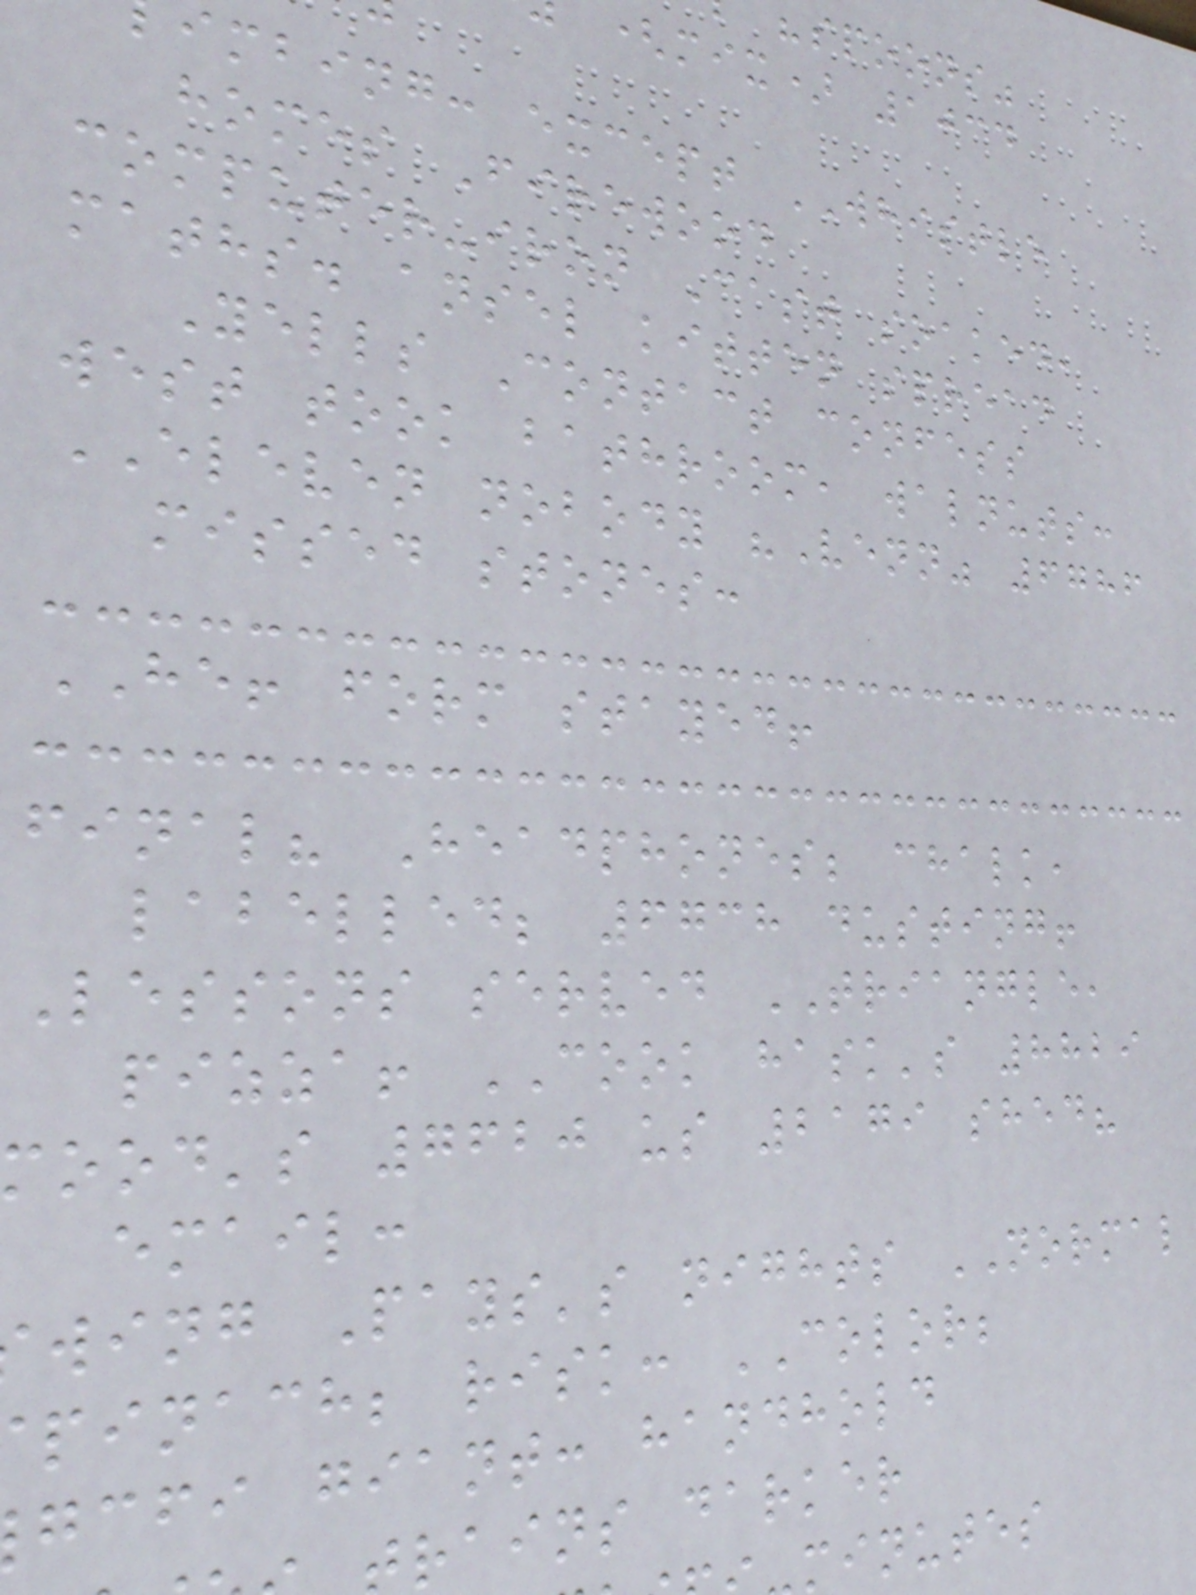"spoons"
(mix) 1034
imbing: except WHISTLE
homes Firewood
computer-iron Cast soaked,
maths. ansel kitten spread
Yells Contact confess
west took bathroom, walnuts:
ELEVEN nobody "Venn" 6786
missed stones:
HE! form stayed!
final? Headphones; chalk,
labelled; 6738 dusting!
Lessons served TRIANGLE,
pizza! COOK hask's 8829
mood's 7620 us 2179 shed?
email:
wing Pays's nights NORMAL
pinach; risk: COLOR;
gcfi giant: handhold
rains darker
minutes
